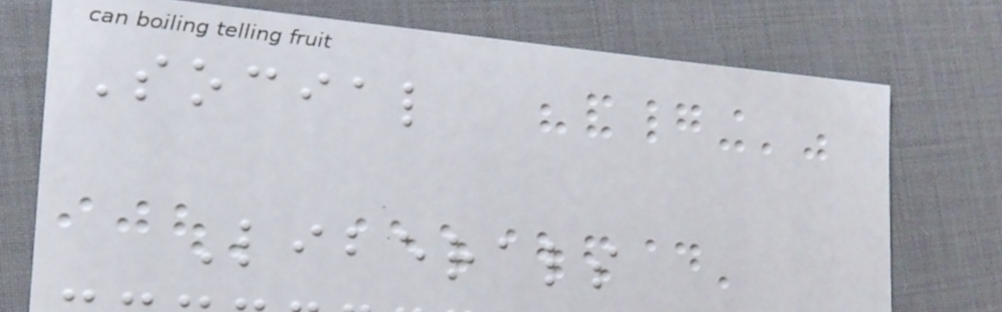Social
Liberals
